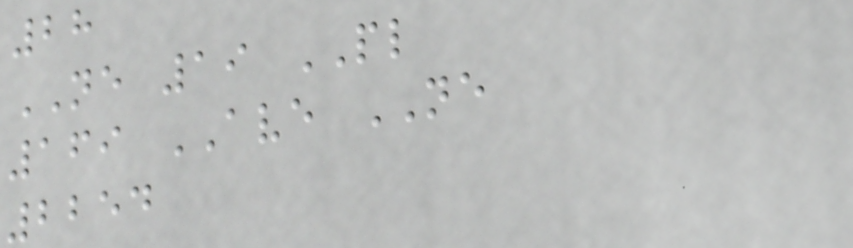28
NE 19 PL
169 AVE NE
2254
